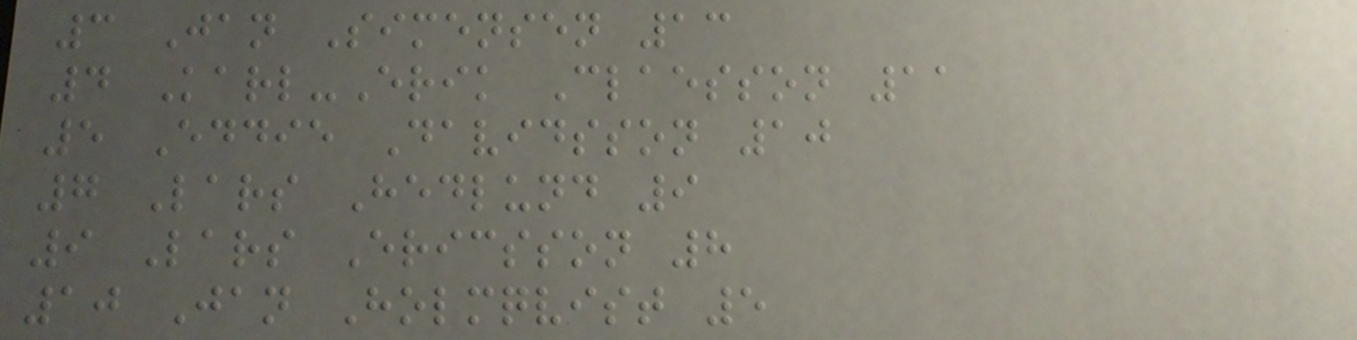3 Jan Simensen 13
4 Karl-Erik Claesson 11
5 Eddie Davidsson 10
7 Lars Hedlund 9
9 Lars Ericsson 8
10 Jan Holmqvist 5
